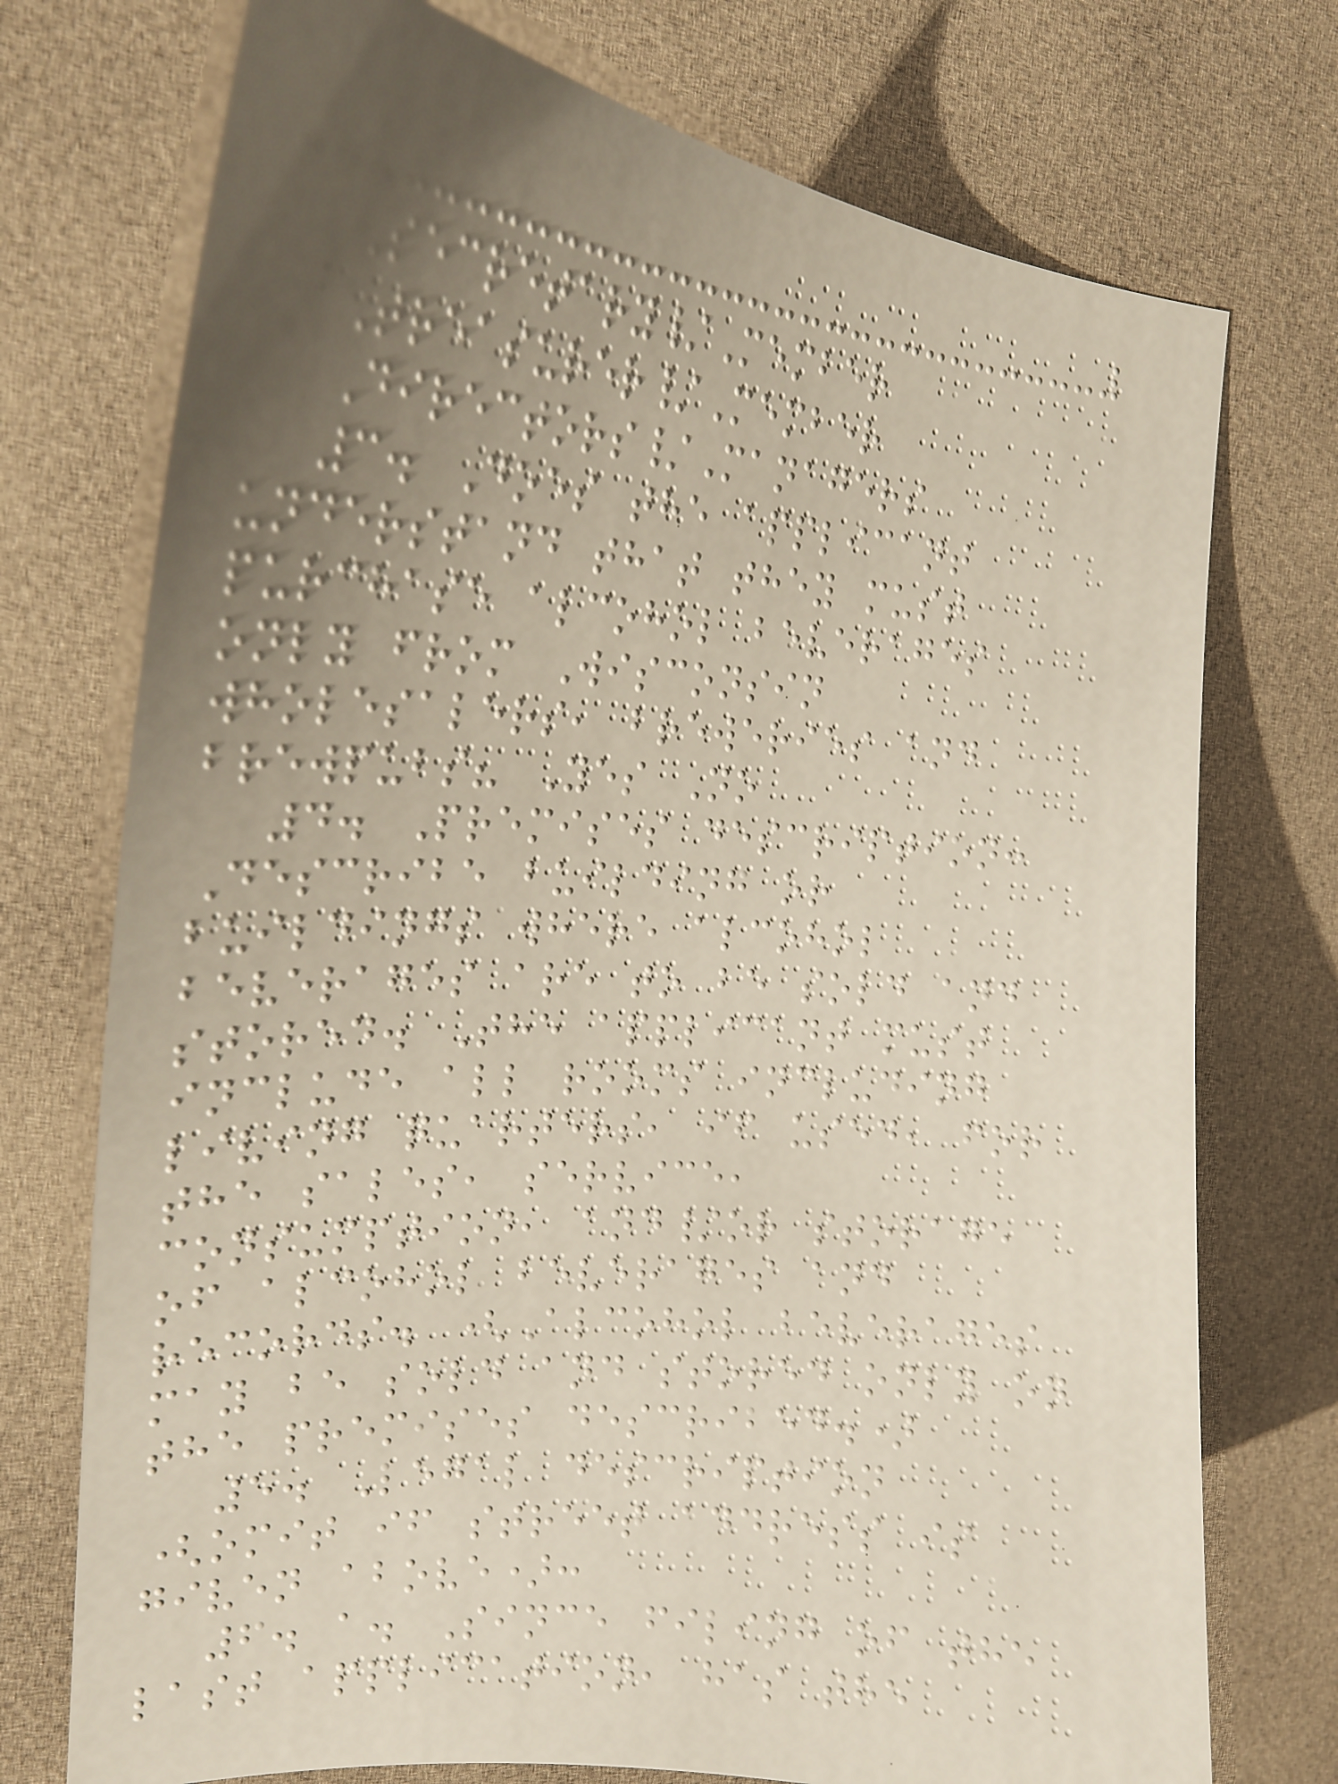Secretary/Member
Treasurer/Member
Directors/Managers
3. Does the applicant
understand that they must
purchase alcohol beverages
only from Wisconsin
wholesalers, breweries and
brewpubs? Yes No
4. Premises description:
Describe building or
buildings where alcohol
beverages are to be sold and
stored. The applicant must
include all rooms including
living quarters, if used, for
the sales, service,
consumption, and/or storage
of alcohol beverages and
records. (Alcohol beverages
may be sold and stored only on
the premises described.)
5. Legal description
(omit if street address is
given above):
6. a. Since filing of the
last application, has the
